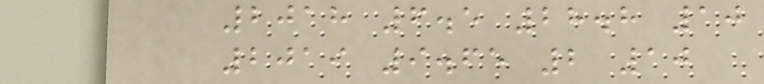2018 6.5 28.8 10
2019 9.65 2 10
